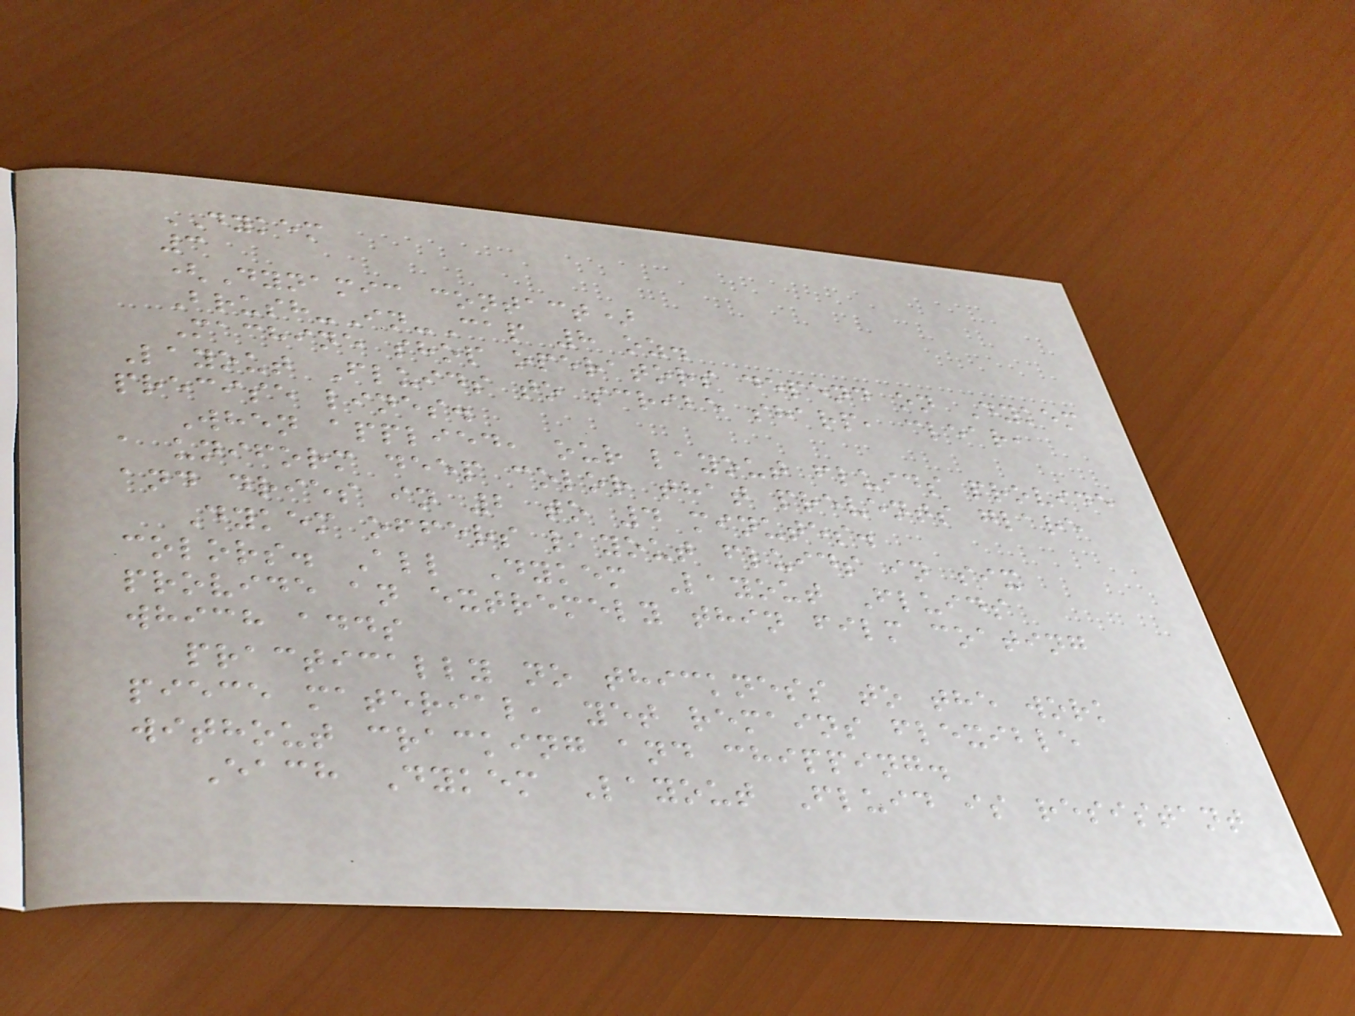DYKEM
3
(Dynamic contact)
Brush-In-Cap 8 oz.
Machine shop operators depend on Dykem
Layout Fluids to scribe sharp, clear,
precise lines.
When applied, our layout fluids provide
a uniform deep color that prevents glare
and dries in 2 to 4 minutes.
Dykem offers layout fluids in six
colors. All Dykem Layout Fluids
provide an extremely thin film coating
which adds
practically no thickness to the work
piece material, yet remains flexible
without cracking and chipping.
Each Dykem Layout Fluid is resistant
